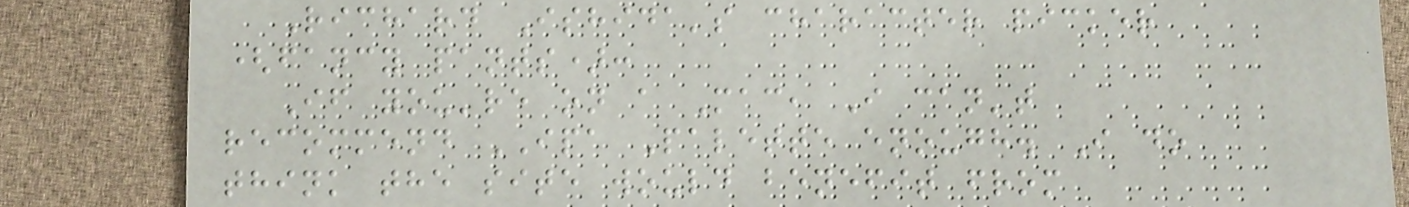Richard Ishida's character picker
(fancy pants):
If you're on a Mac, I can't
recommend IPA Palette enough. I do
think the site would benefit from
